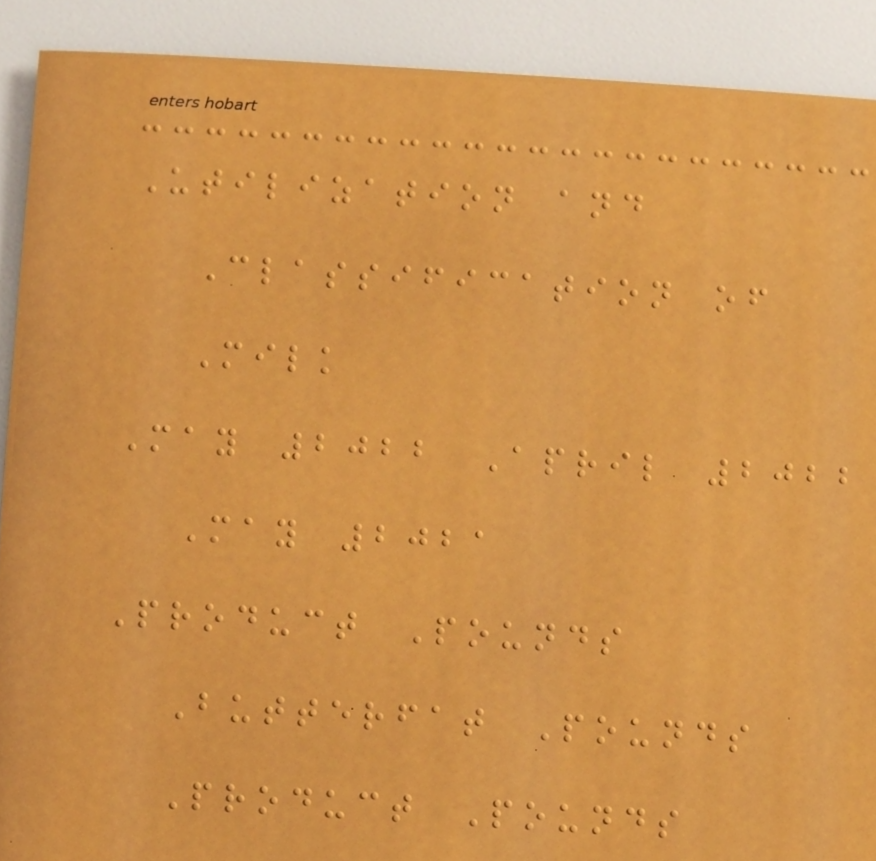Utilization and
Classification of
Milk
May 2022 April 2022
May 2021
Product Pounds
Butterfat Pounds
Product Pounds
